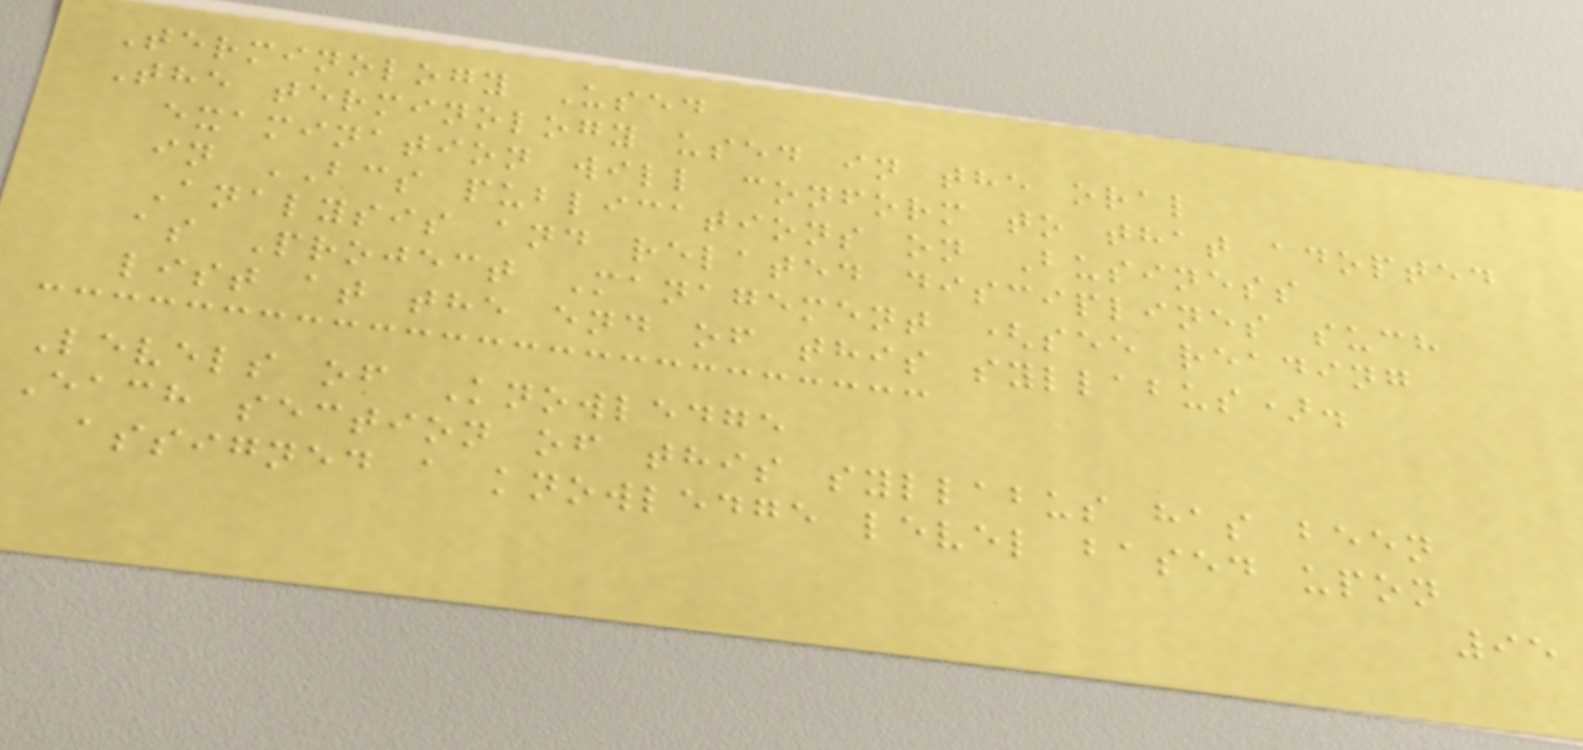Terminology Used
The terminology used in the oral
examination will conform to that adopted
in BCS publications on Business
Analysis and related disciplines such
as Project Management (see reading
list at the end of this syllabus).
Levels of Knowledge
Each section of this syllabus has been
assigned a knowledge level based upon
95
